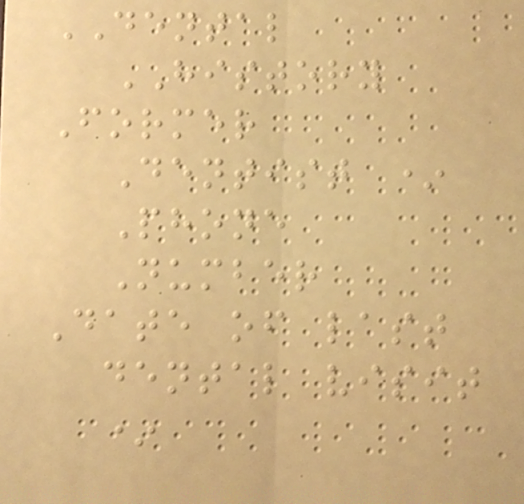DENTAL
HISTORY
Former
Dentist *
Phone
Number
Date of last
dental visit
*
